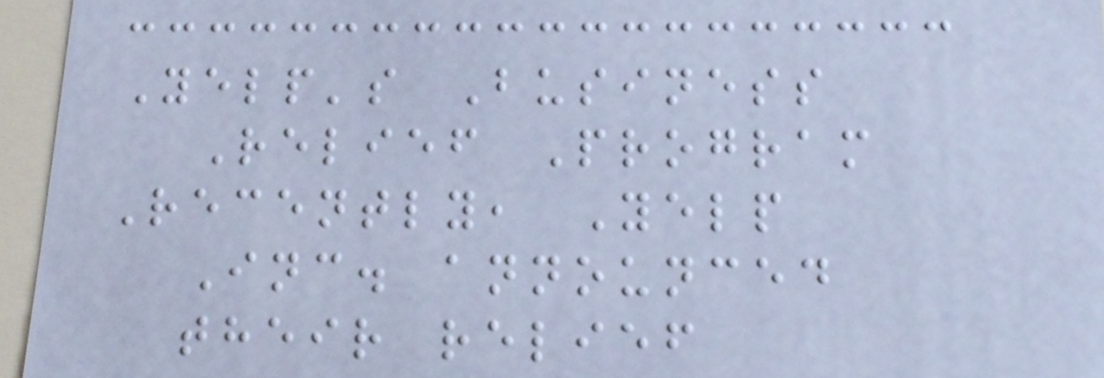Yelp's Business
Relief Program
Recently, Yelp
Inc. announced
their relief
